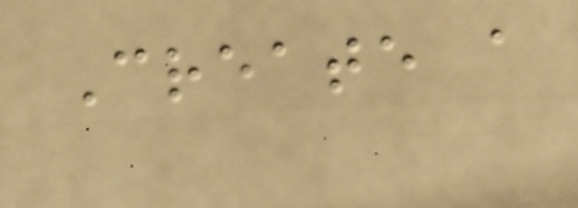Create a
